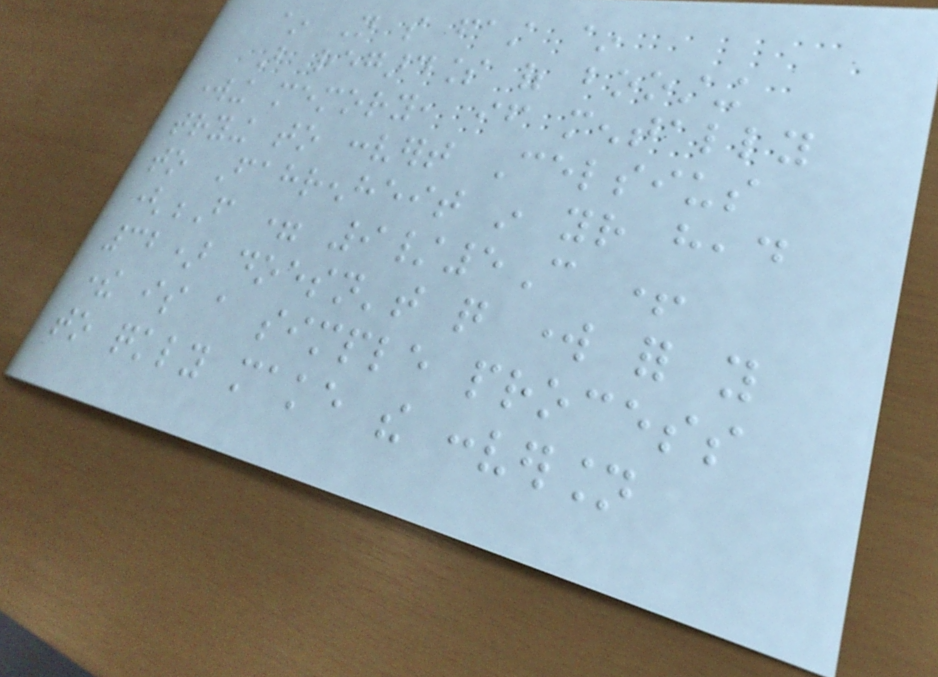~ Not so fast ~
But regardless of boosting
working memory, if mentally
trying to convert Celsius
to Fahrenheit in your head
(F = 9/5C +
32) doesn't quite work for you
there is a simple process
to quickly make the conversion
